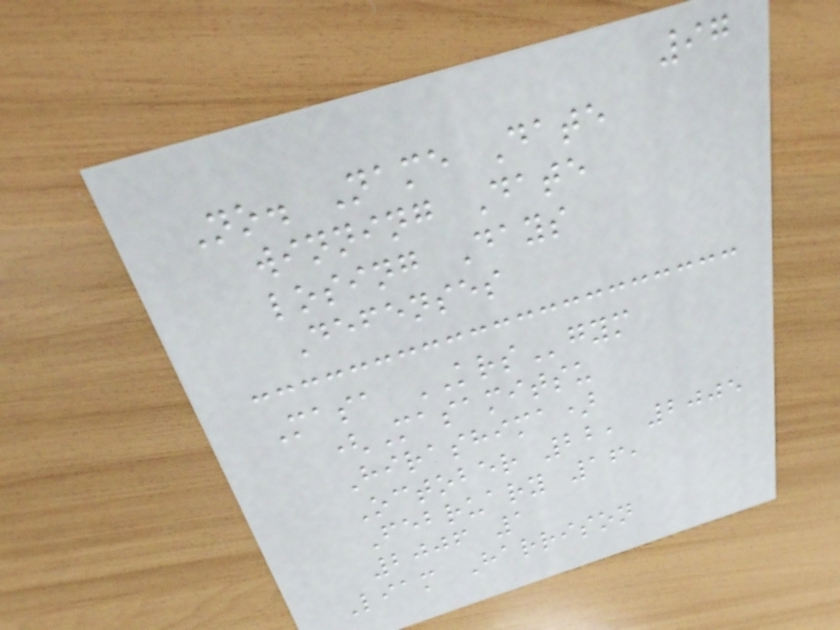97
No. Name Date
winning Date
losing Days
Defenses
Masa KRSgym
(Masamitsu
Hirashima)
October 22, 2005
February 16,
2006 1
Liam Harrison
